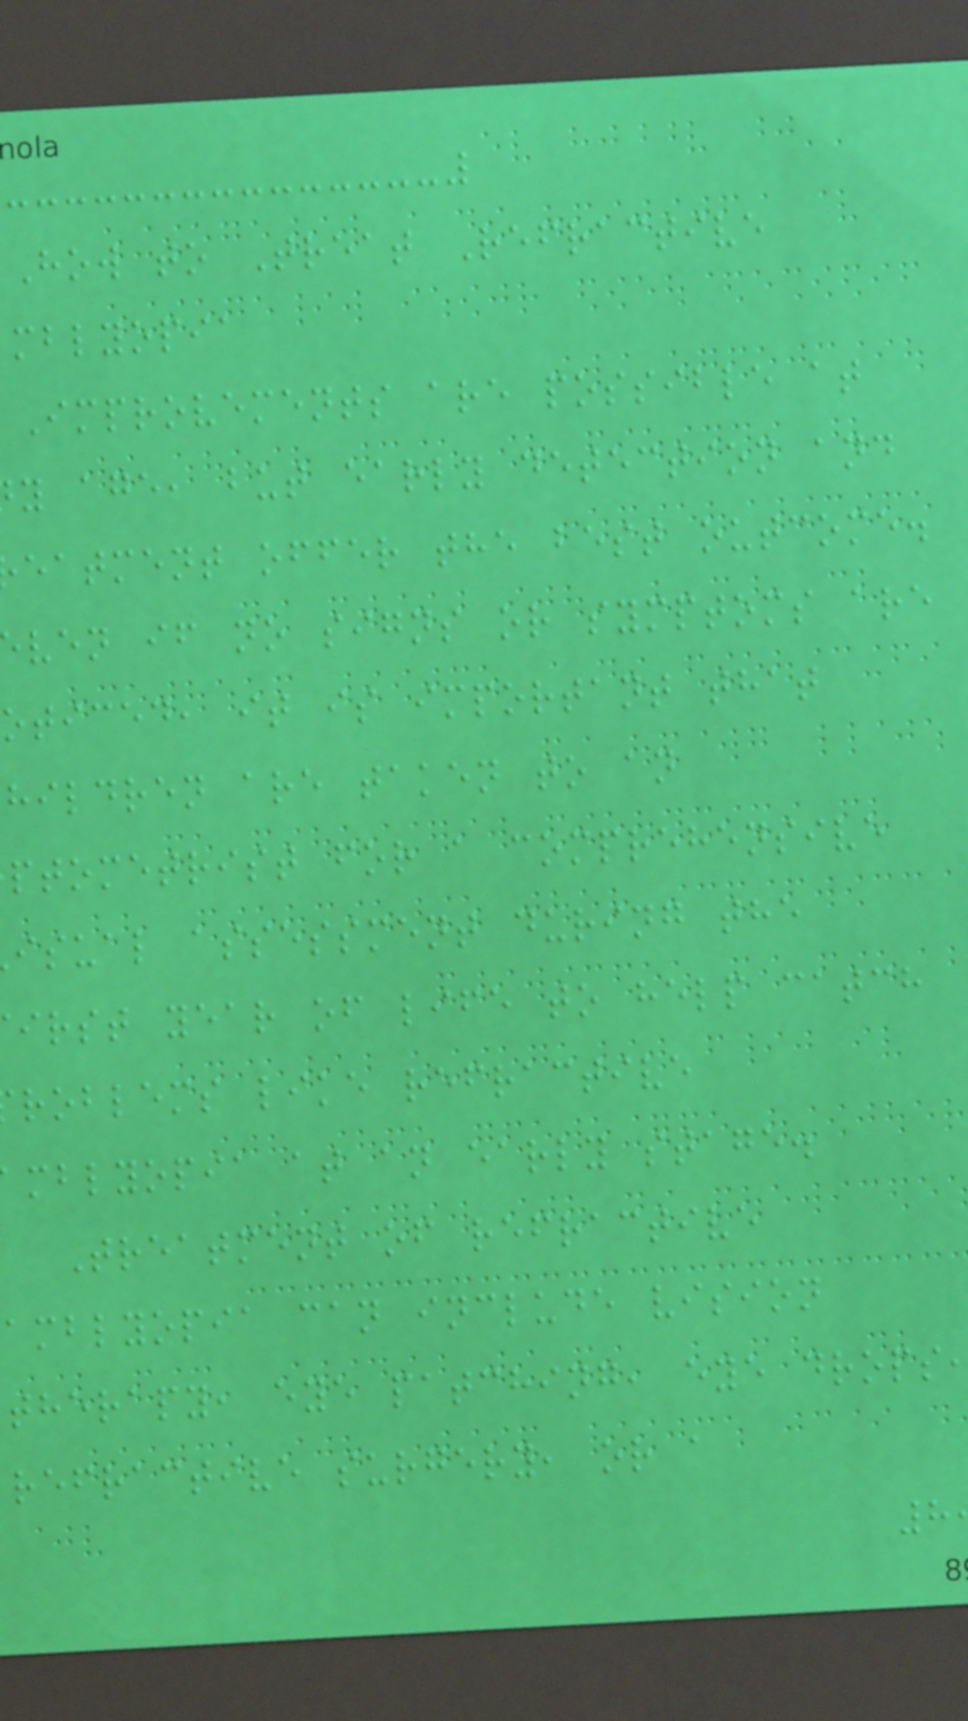How to Treat Refractive
mblyopia
Improvements are possible at
y age, but early detection and
eatment offer the best outcome.
ven if no signs or symptoms are
oticed, it is important that
hildren are taken to an
ptometrist for a comprehensive
isual assessment during the
irst year of life to help catch
roblems like refractive
mblyopia at an early stage.
Treatment of refractive
amblyopia can include vision
therapy, eye patching, eye drops
refractive surgery, or a
